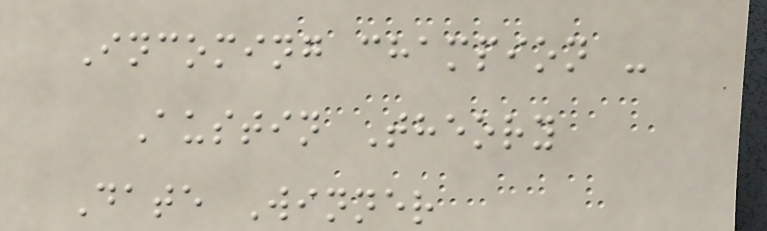Incoming champion -
Austin Theory
Date Winner
